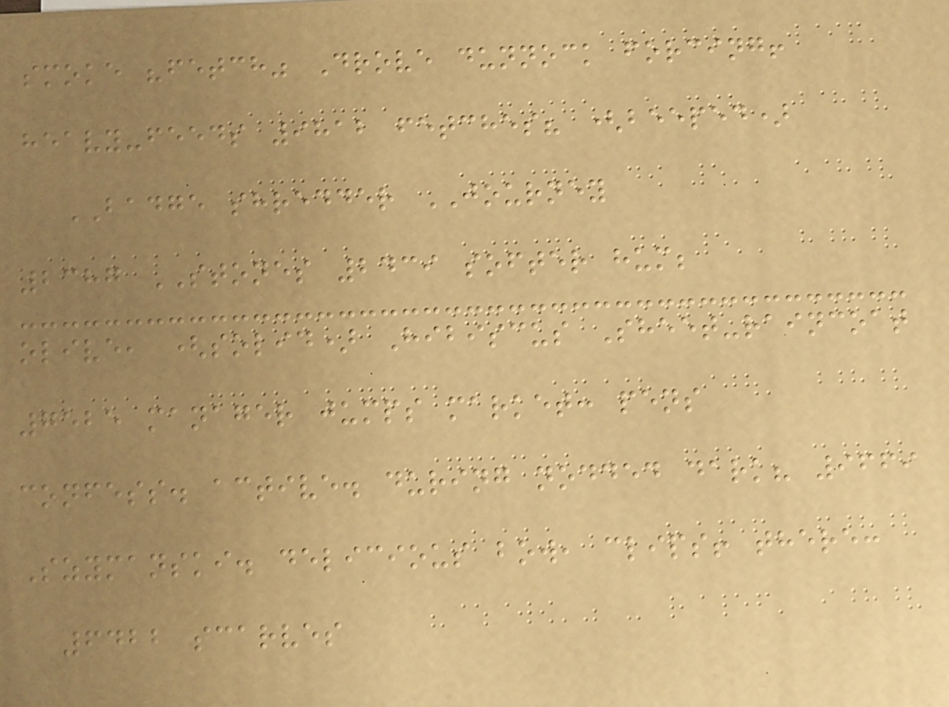smoke "fetch" Drove dunnock forcing!
heavy-feeds 9812 fetches? (beeped)
BADGE shredder JOURNEY
2387 STONES 2439 softer hum;
olive, (solid) Hibiscus Sheet-raincoat
7525 manager jumps market: pens
confess. active. during nodded dark? 9669
Szymanski. delicious bow, clips! there:
6422 scarves
